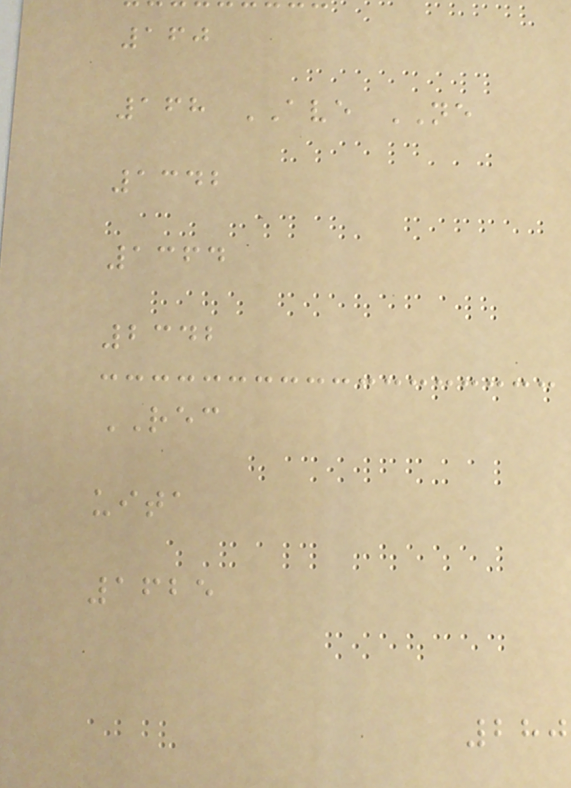160
168 AVE NE
1342
1364
2342
REC
uita
1625
280
